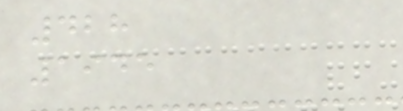428
1945
